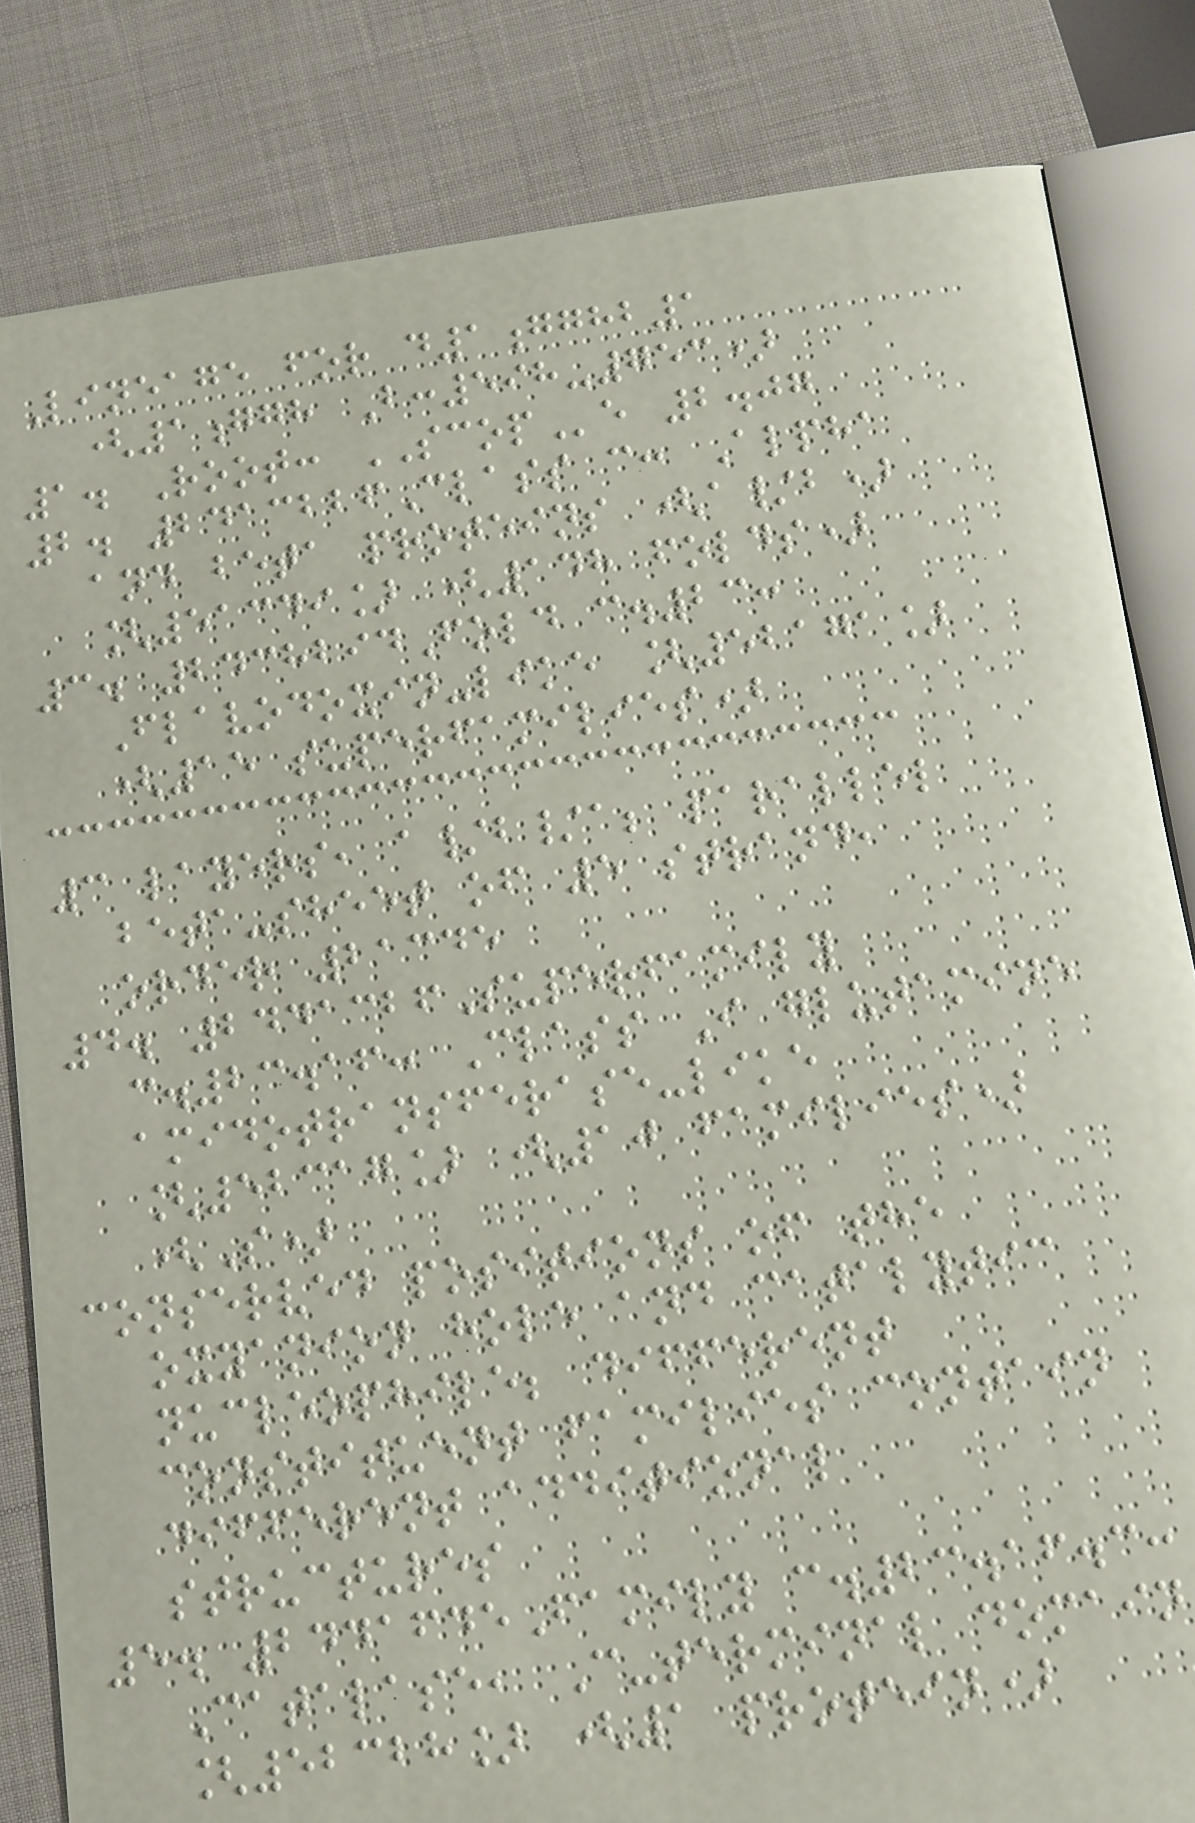Lineage for d1gghb1
(1ggh B:598-753)
1. Root: SCOPe 2.07
2. 2413226Class c: Alpha
and beta proteins (a/b)
[51349] (148 folds)
3. 2438294Fold c.23:
Flavodoxin-like [52171]
(15 superfamilies)
3 layers, a/b/a; parallel
beta-sheet of 5 strand,
order 21345
4. 2441326Superfamily
c.23.16: Class I glutamine
amidotransferase-like
[52317] (10 families)
(S)
conserved positions of the
oxyanion hole and catalytic
nucleophile; different
constituent families contain
different additional
structures
5. 2441645Family c.23.16.3:
Catalase, C-terminal domain
[52328] (1 protein)
